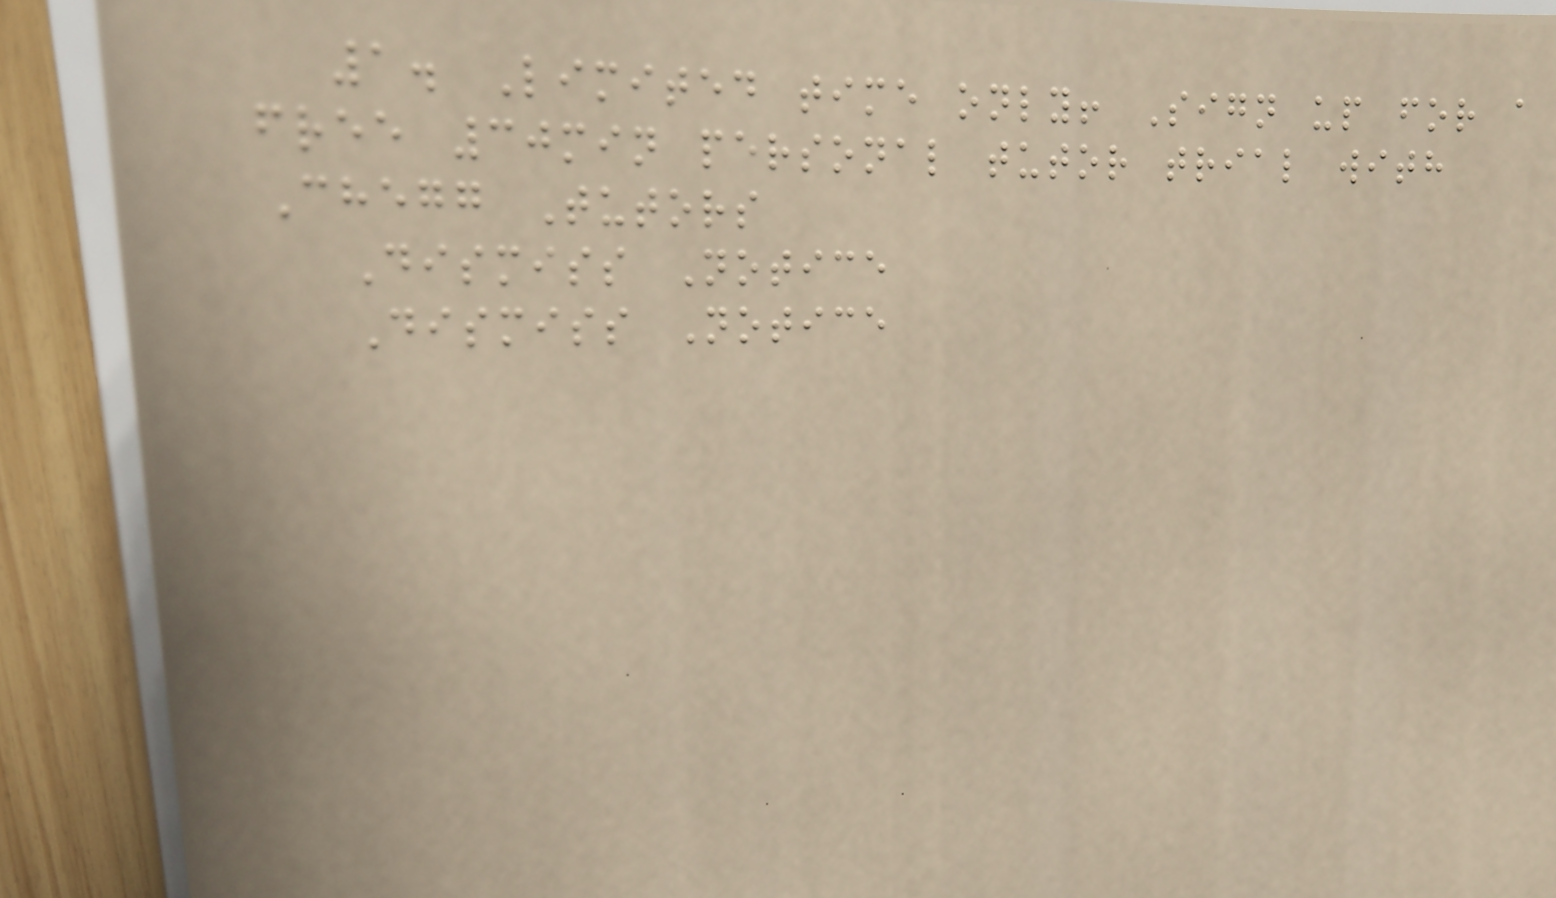1. Limited time only! Sign up for a
free 30min personal tutor trial with
Chegg Tutors
Dismiss Notice
Dismiss Notice
